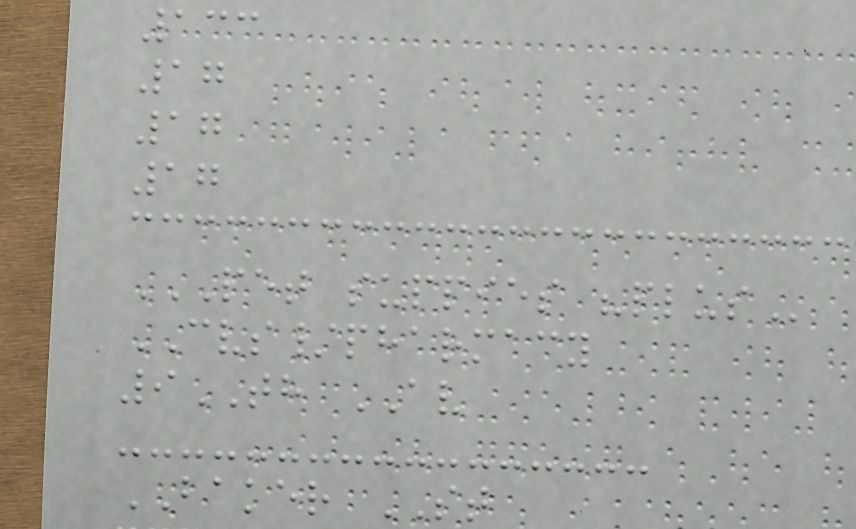133
17
17
17
PET SUPPIES "PLUS
CVS/pharmacy
9TH AV
BAKER ST
